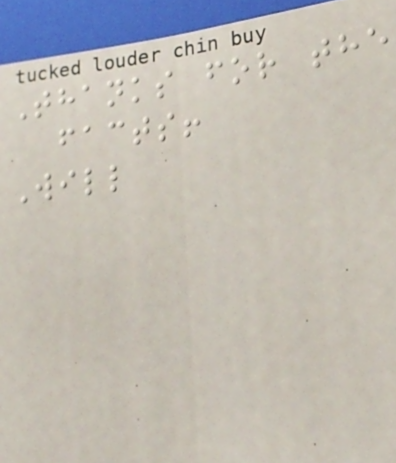Thanks for the
facts!
Will
